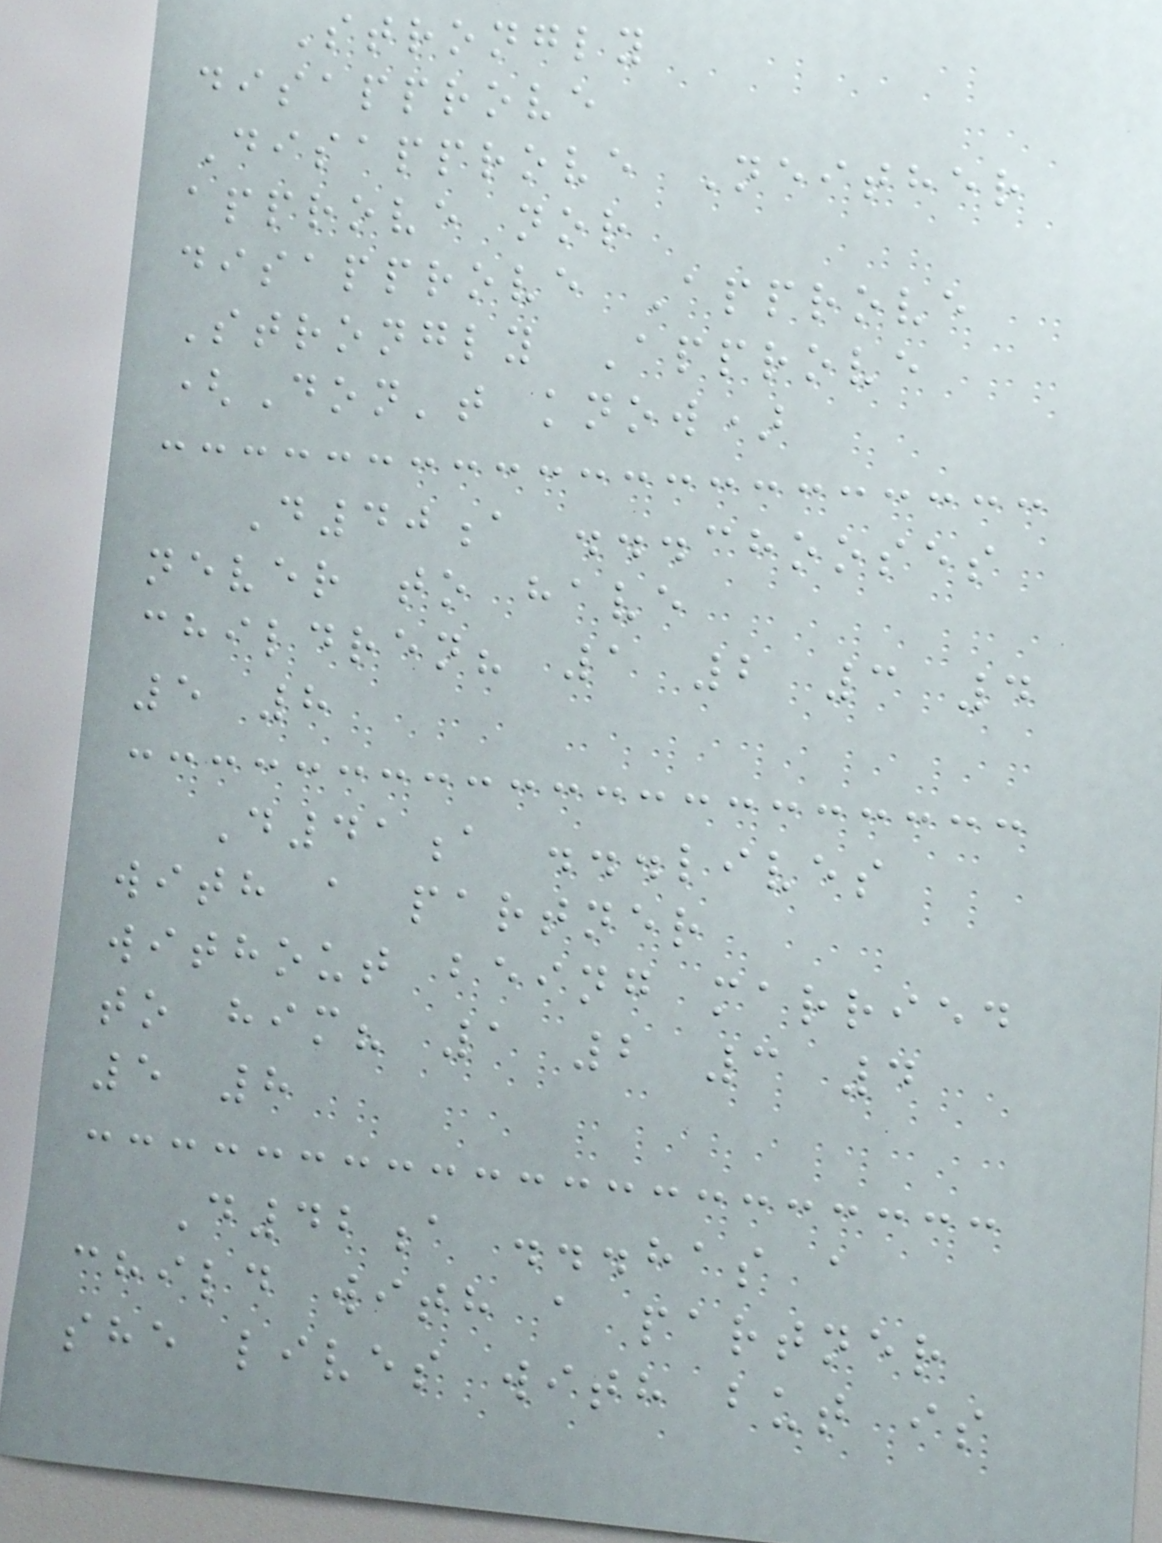Strongly
disapprove
Disapprove Neither
approve nor
disapprove Approve
Strongly Approve
(Don't know)
D40a ...chooses
never to have
children? 1 2 3 4
5 8
D41a ...lives
with a partner
without being married
to him? 1 2 3 4
5 8
D42a ...has a
child with a partner
she lives with but is
